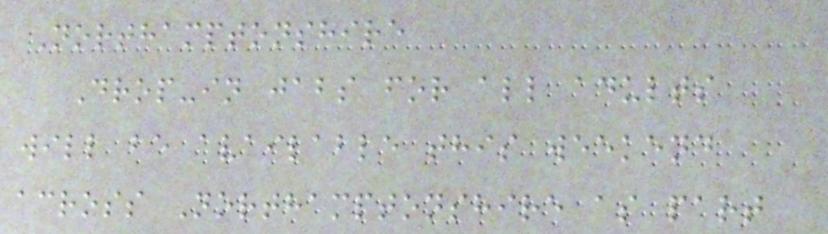Northamptonshire
Drop-in jabs for all adults
will be available this weekend
across Northamptonshire as part
